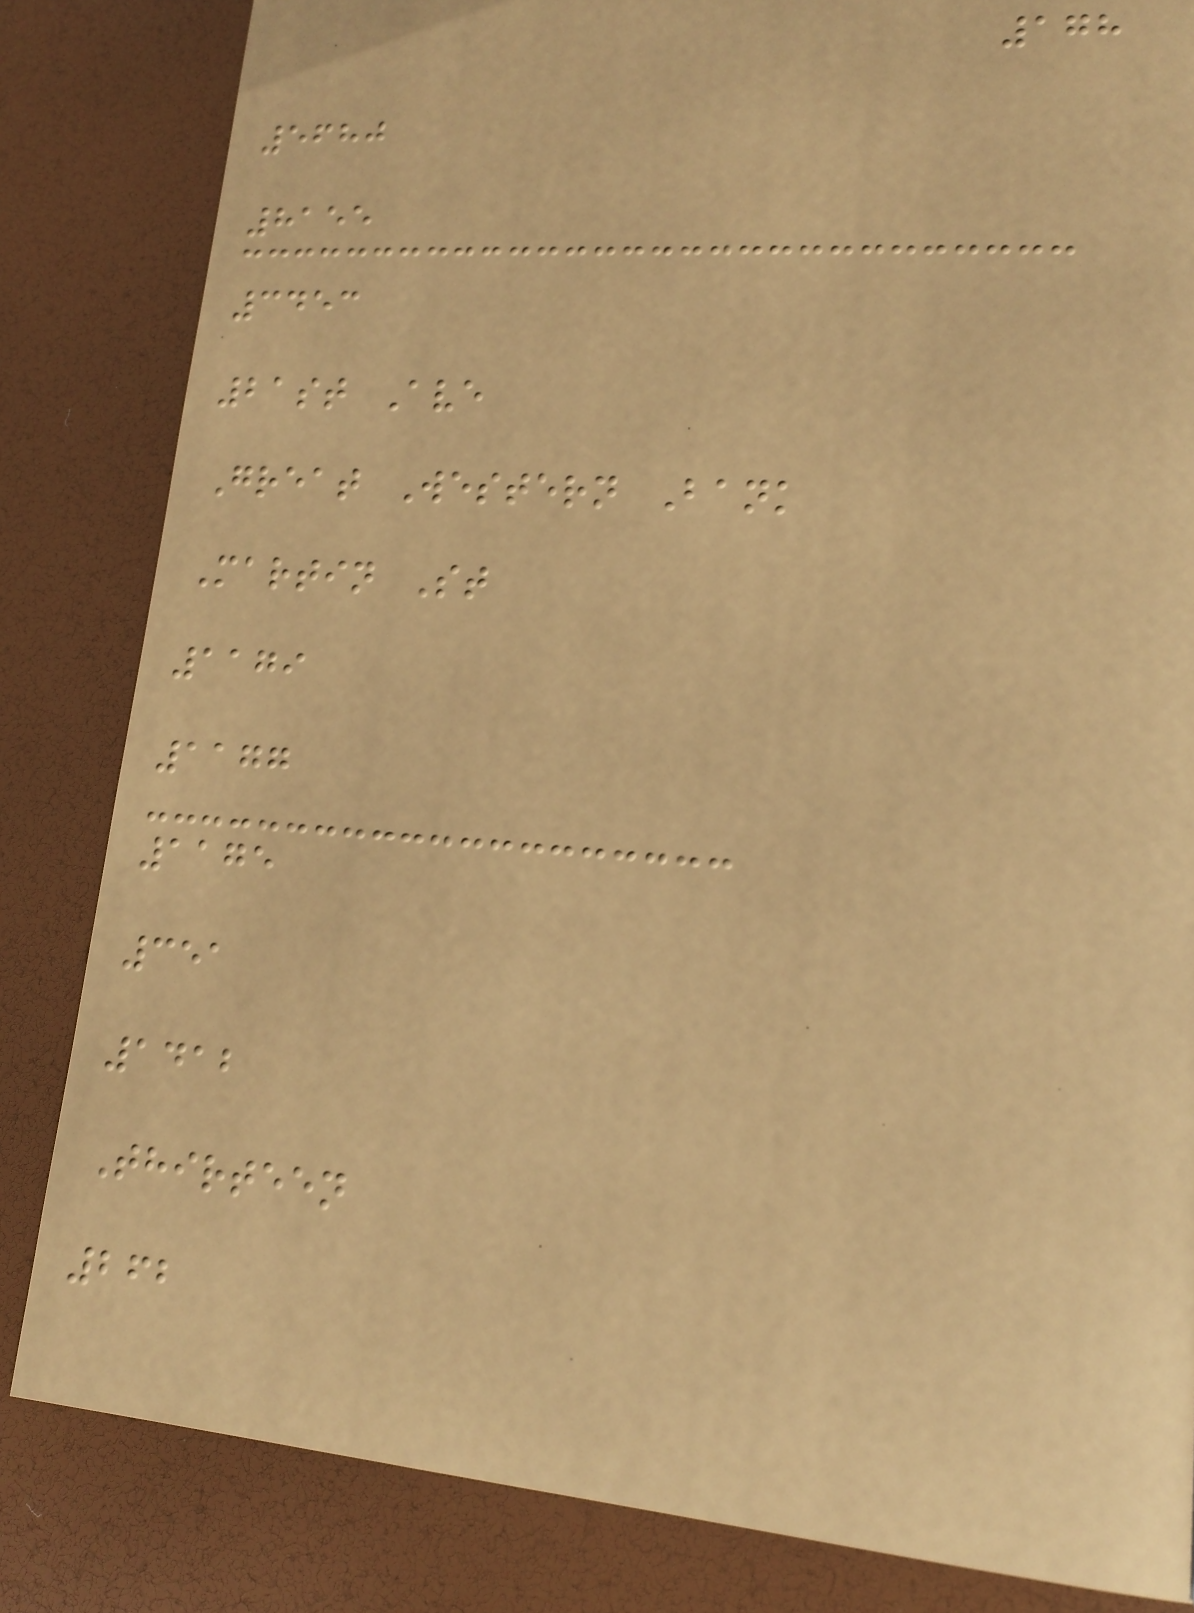178
5680
8155
3453
21st Ave
Great Western Bank
Martin St
1179
1177
1175
351
1412
Thirteen
262
